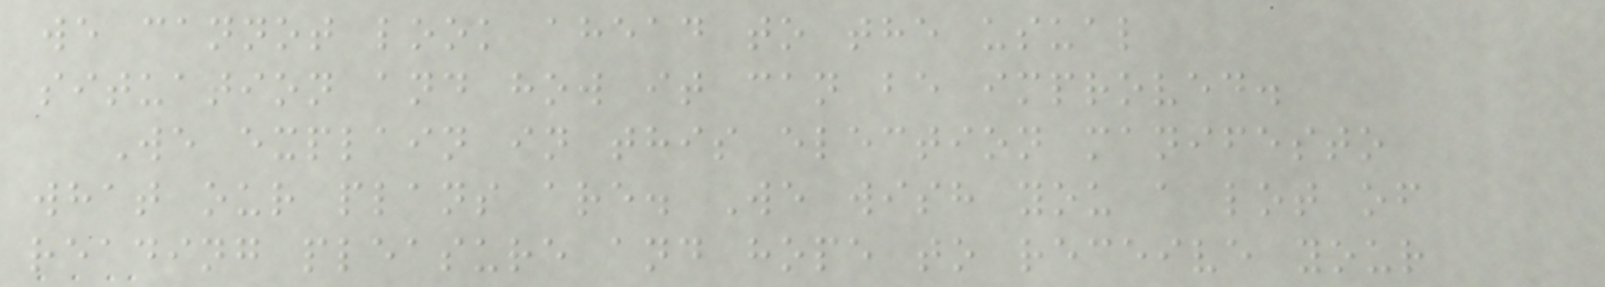we cannot look ahead to the usual
situation and how it can be improved.
We explain in this election manifesto
what our plans are. We wish you a lot of
reading pleasure and hope to receive your
